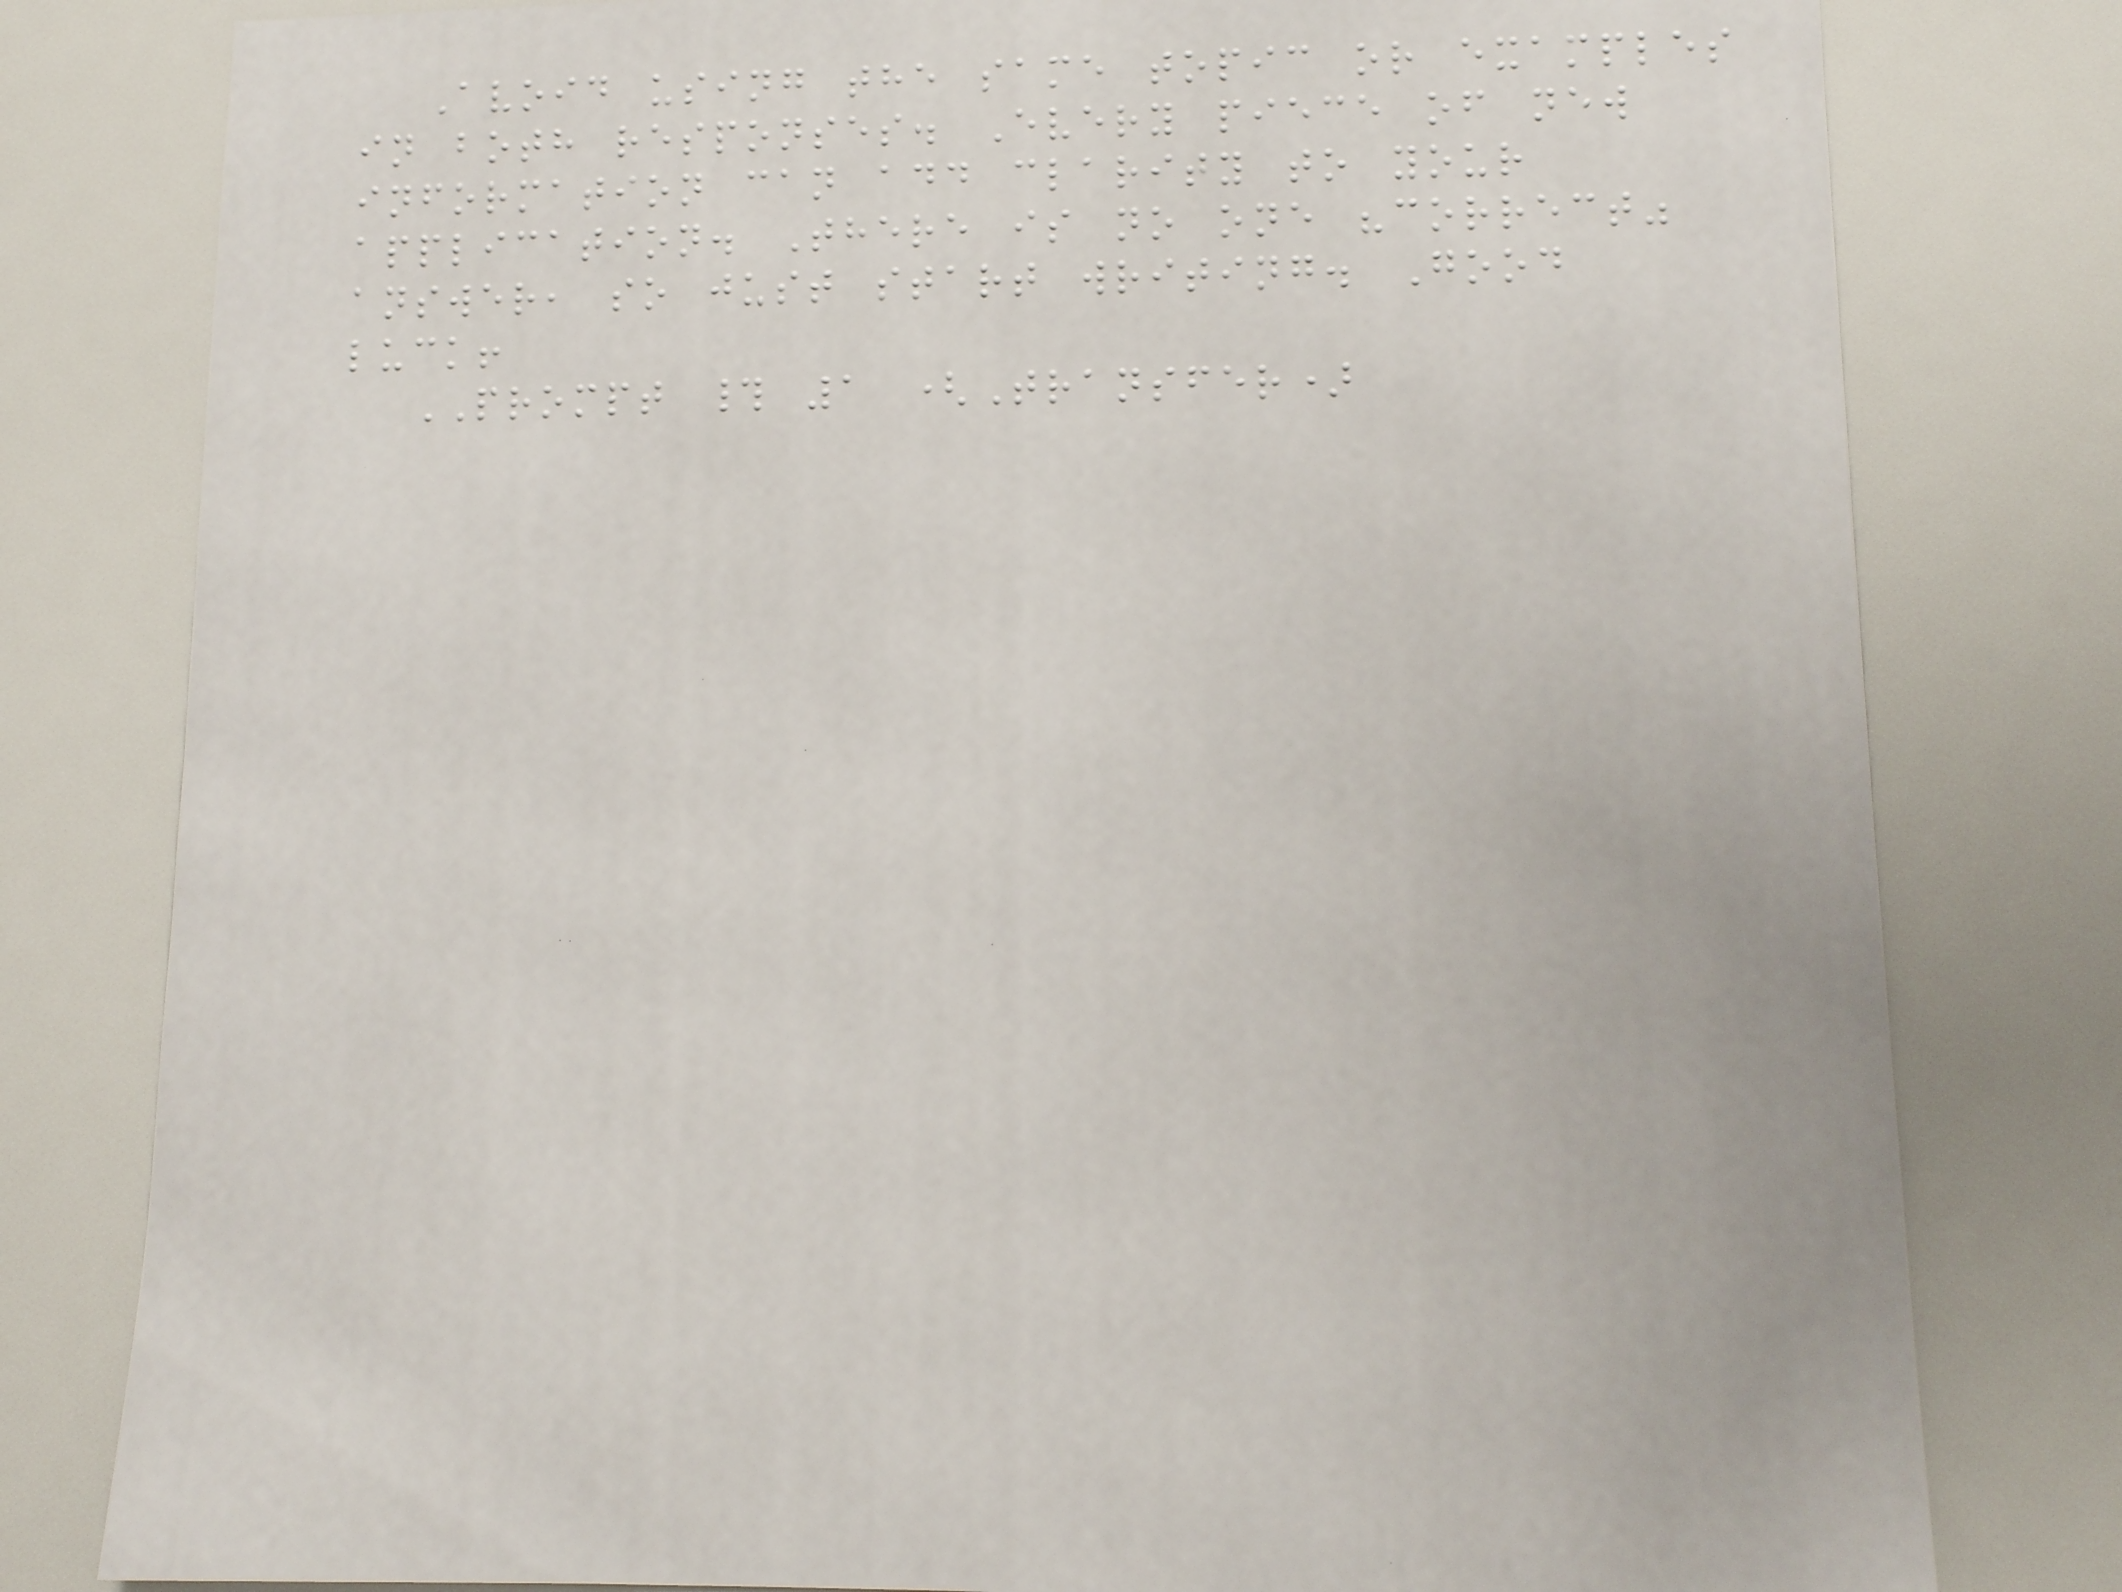Avoid using the same topic or examples
in both responses. Every piece of new
information can add clarity to your
application. There is no one "correct"
answer, so just start writing. Good
luck!
PROMPT # 1 (Transfer)
